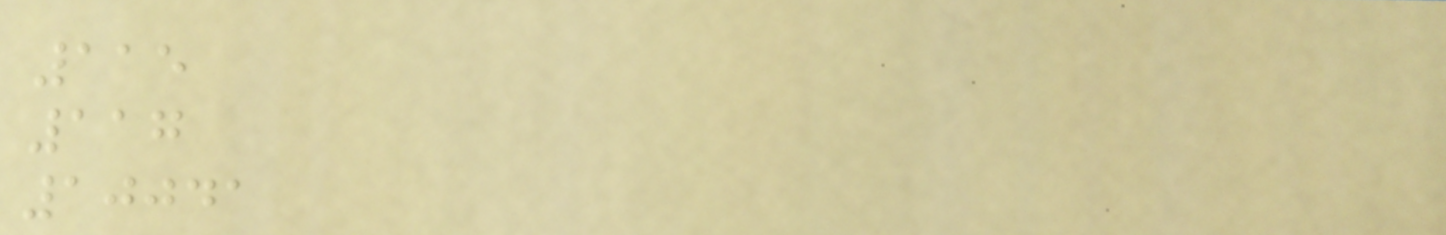115
117
10041
